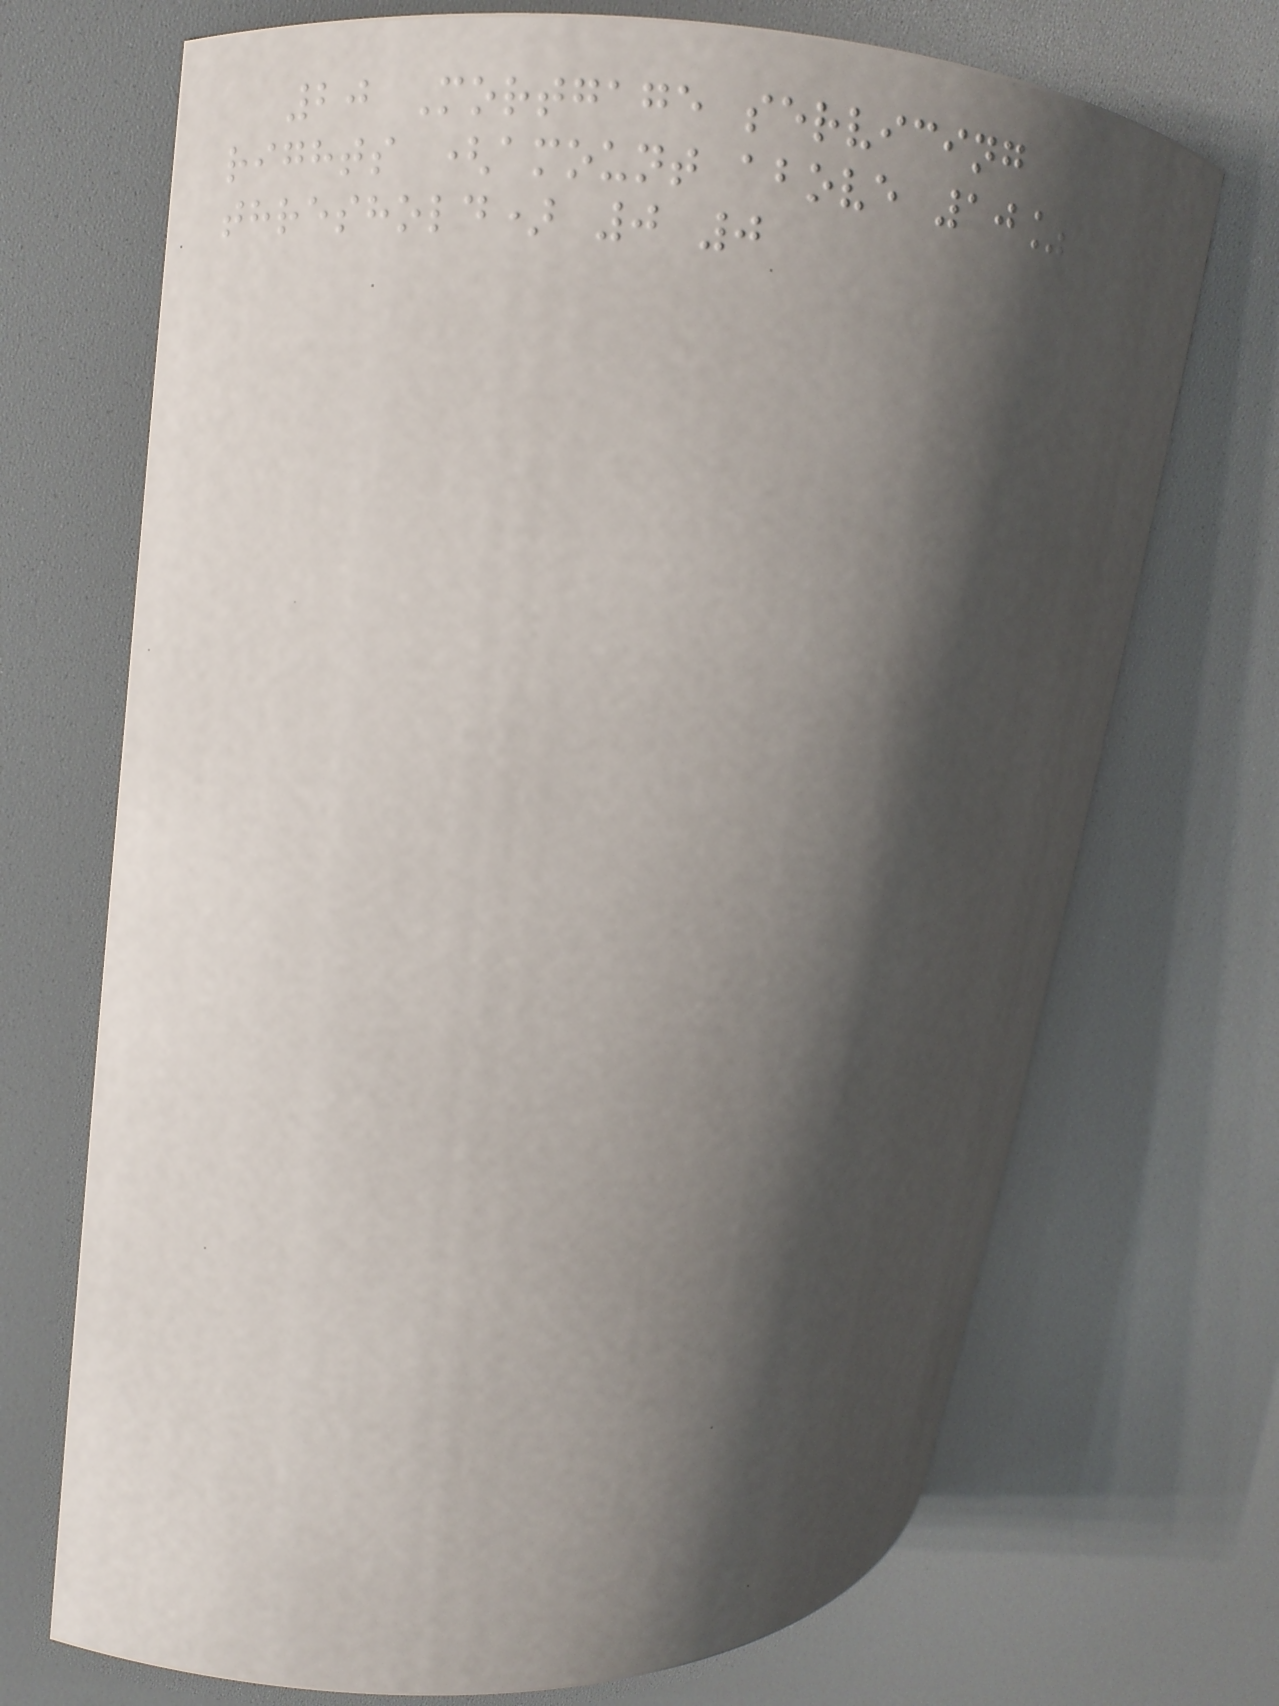20 Mortgage servicing
rights (amount above 10%
threshold) 0 0
